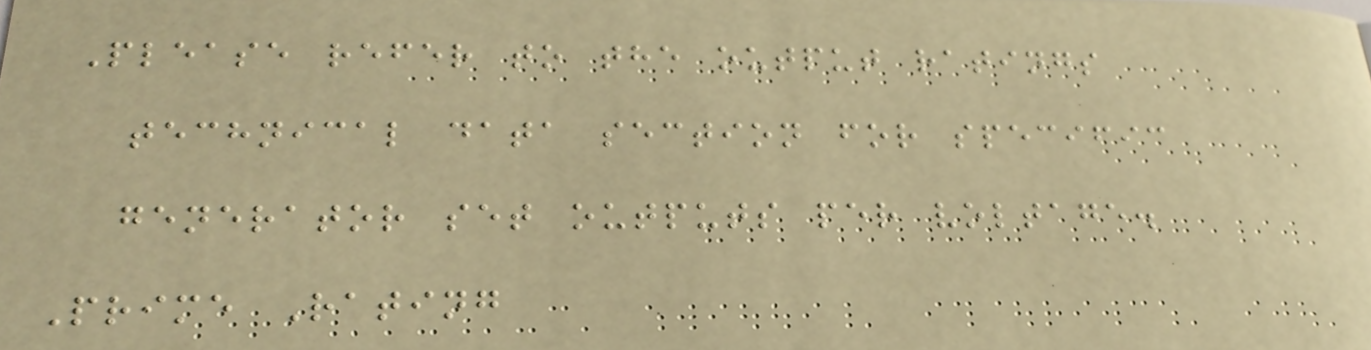Please refer to the output ratings
technical data section for specific
generator set outputs per voltage.
Prime Rating
